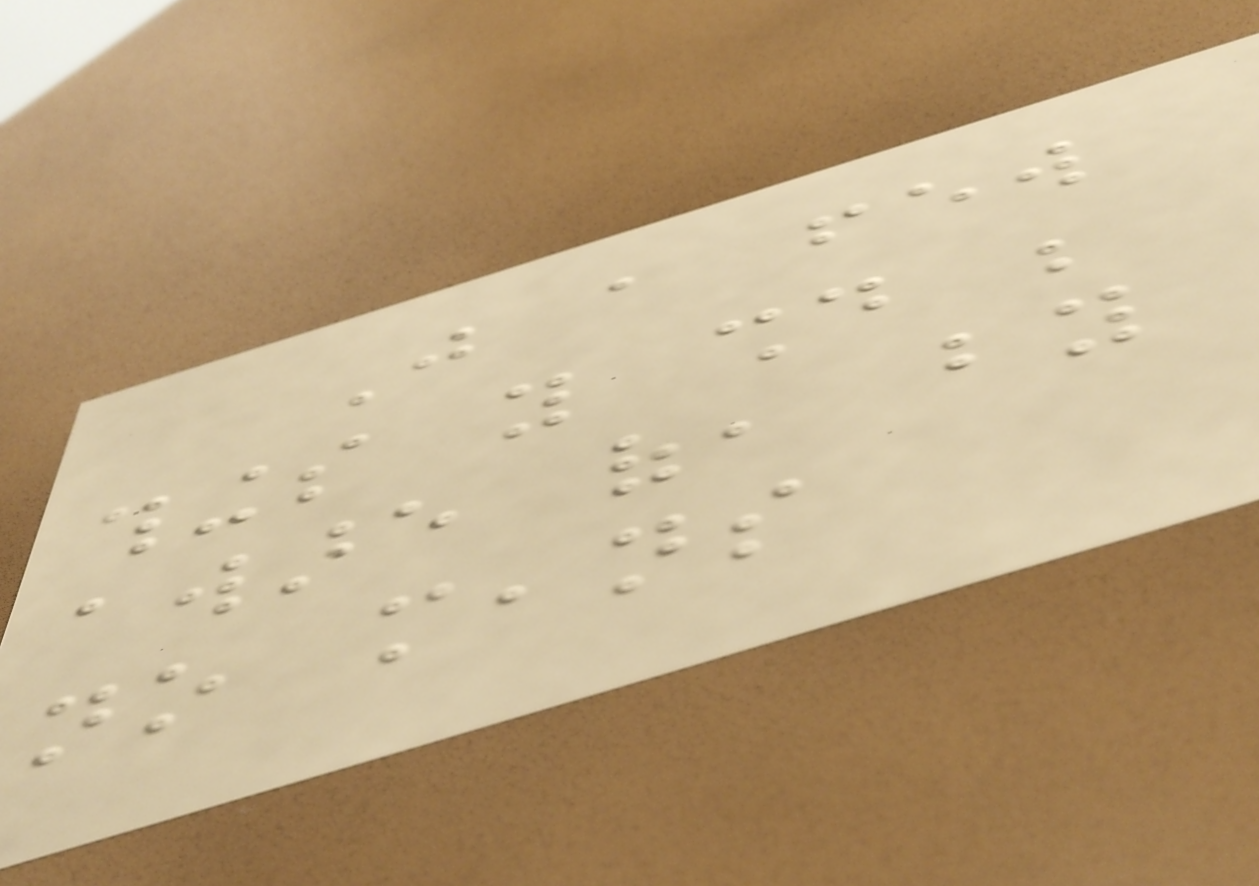Just a few
things you should be
aware of, by
no means
